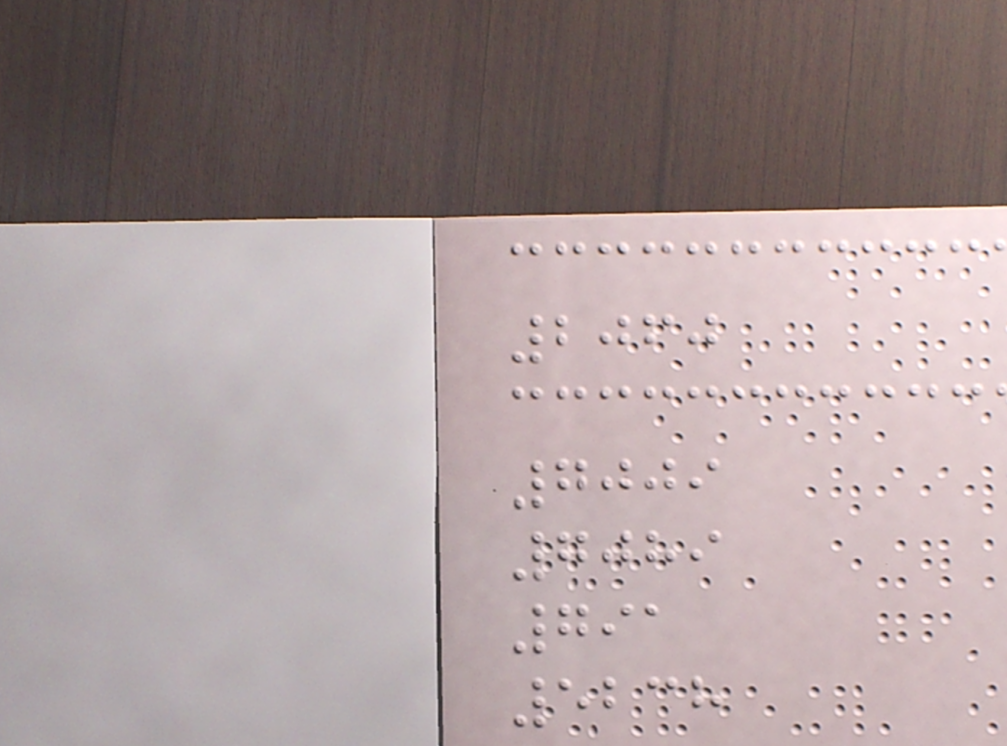2060
7009
7089
791
5238
